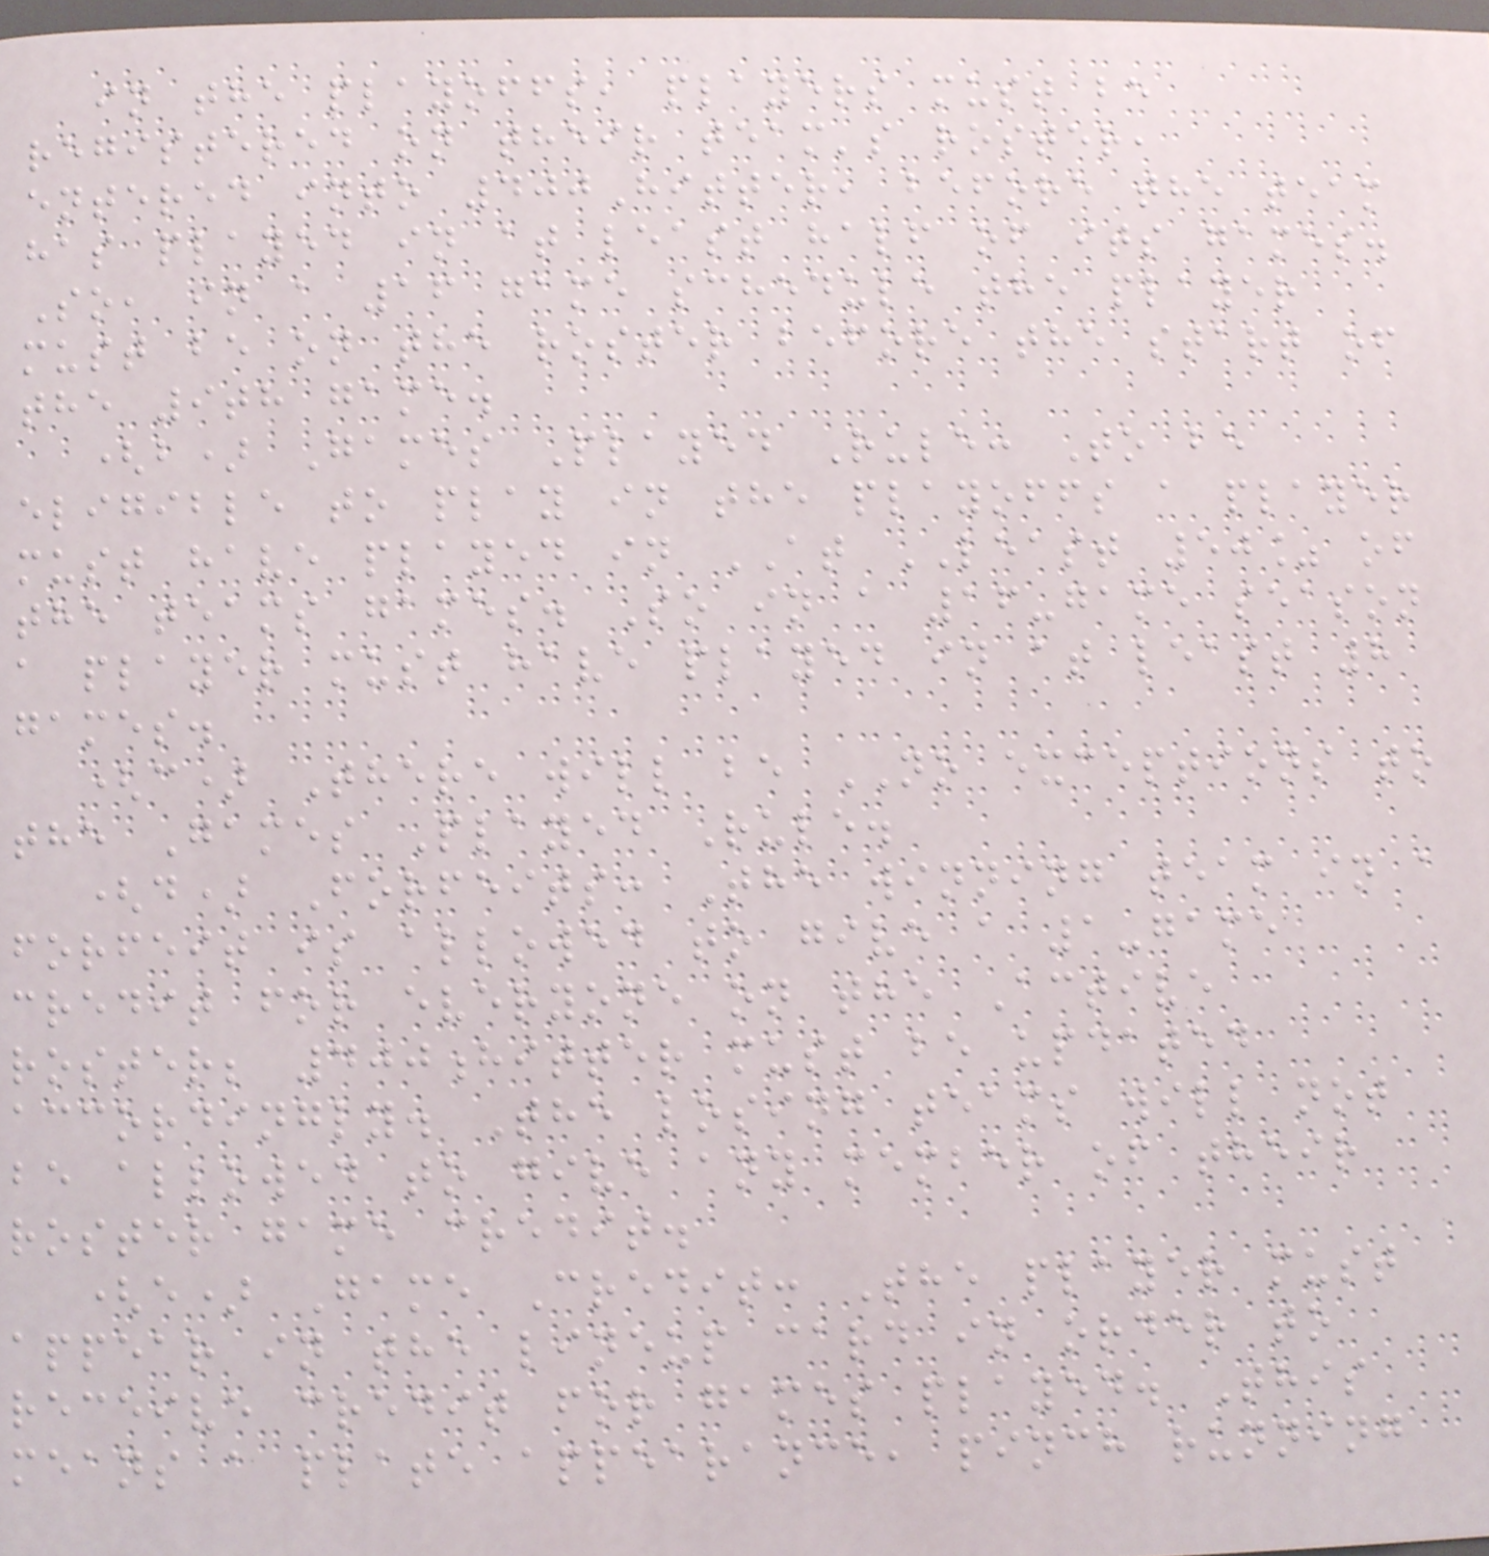in the playoffs, players must be
registered on their team's roster,
entered into 400Hitter, before the team
has played in at least half of its games.
So, in a 16 game schedule the player
must be on the roster before the start of
the 9th game.
(b) Games Played Rule: To be
eligible to play in the playoffs a player
must have played in AT LEAST 50% of
the teams games. So in a 16-game season
a player must have played in at least 8
games.
(c) There will be NO exceptions to
the Games Played Rule.
(d) Forfeits: The winning team in a
forfeit is allowed to give a 1-game
credit for everyone on the Active
roster; 400hitter must be updated
accordingly. The losing teams will not
be allowed to give any member of their
roster game credit.
(e) Game Credit: The player must
appear in the lineup card in order to
receive credit for games played. This
means a plate appearance, pinch running
